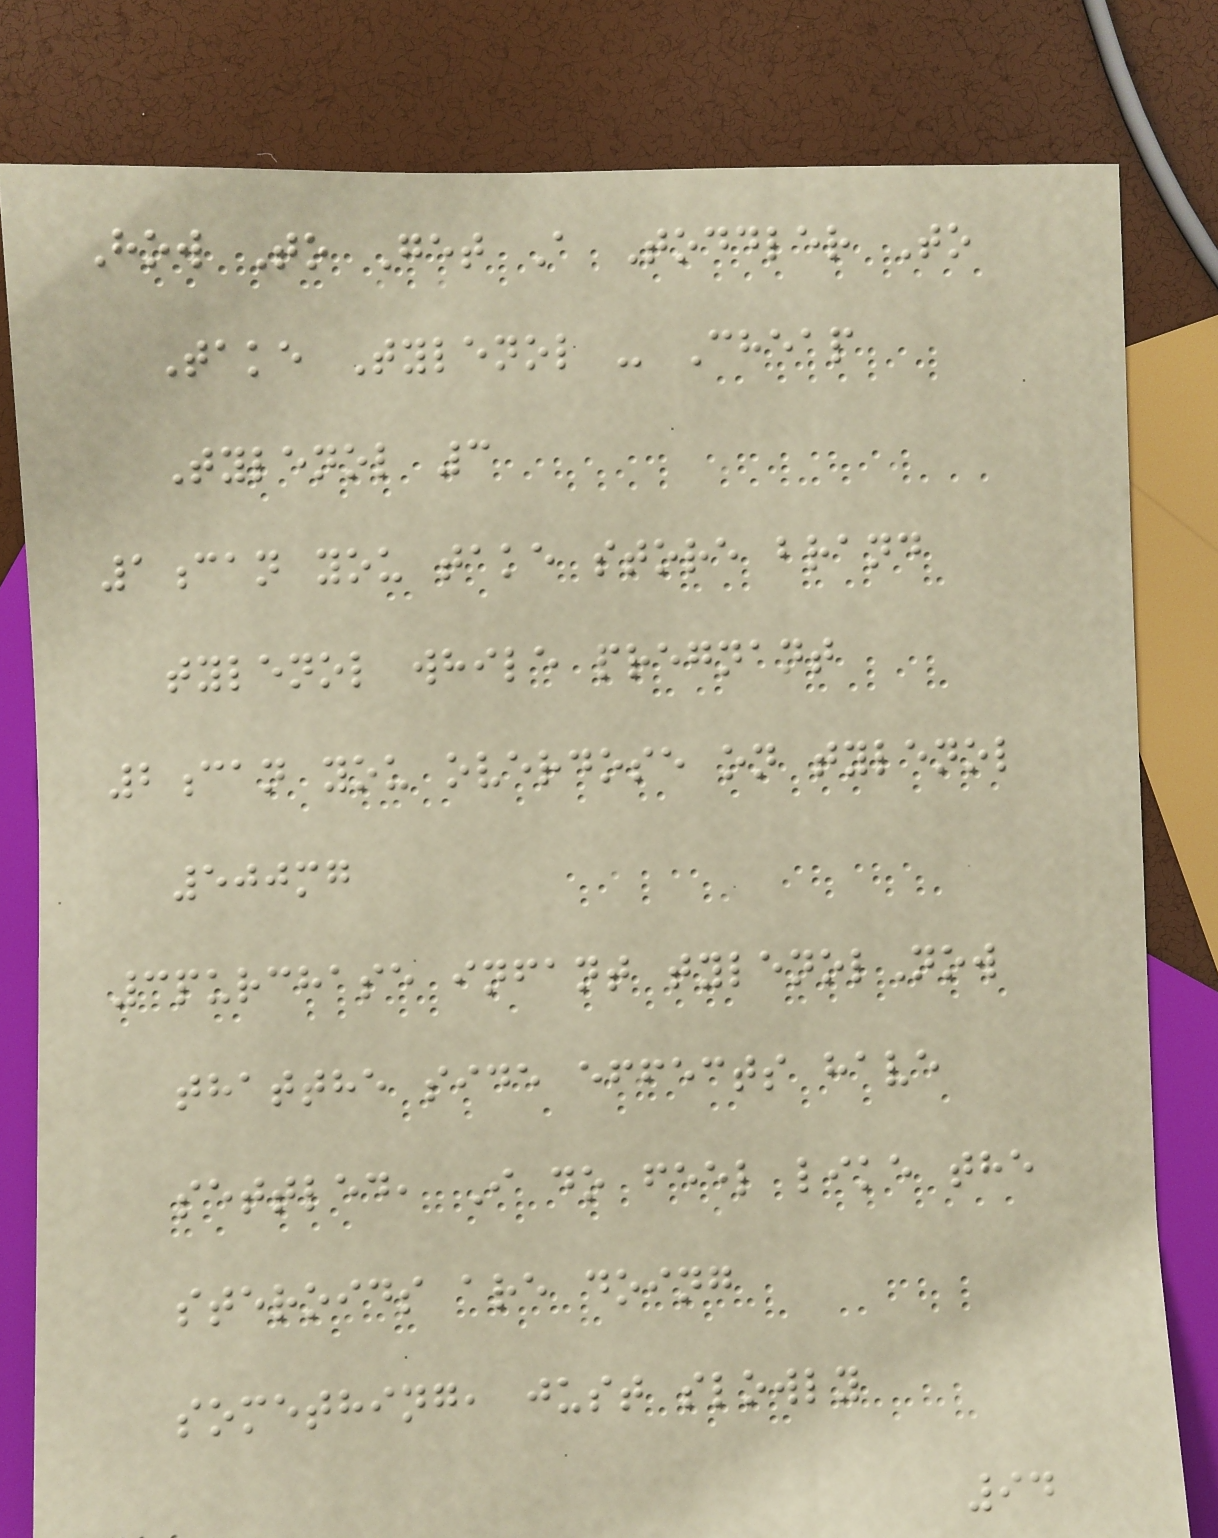How To Get A Toddler To
Take Tylenol - Cheap
Tylenol 3
1can you take store brand
tylenol while pregnant
2can you overdose on tylenol
500mg
3purchase infant tylenolNow
thatthe side effects have
settled, I do feel like the
steroids are doing
something, just slowly
94
